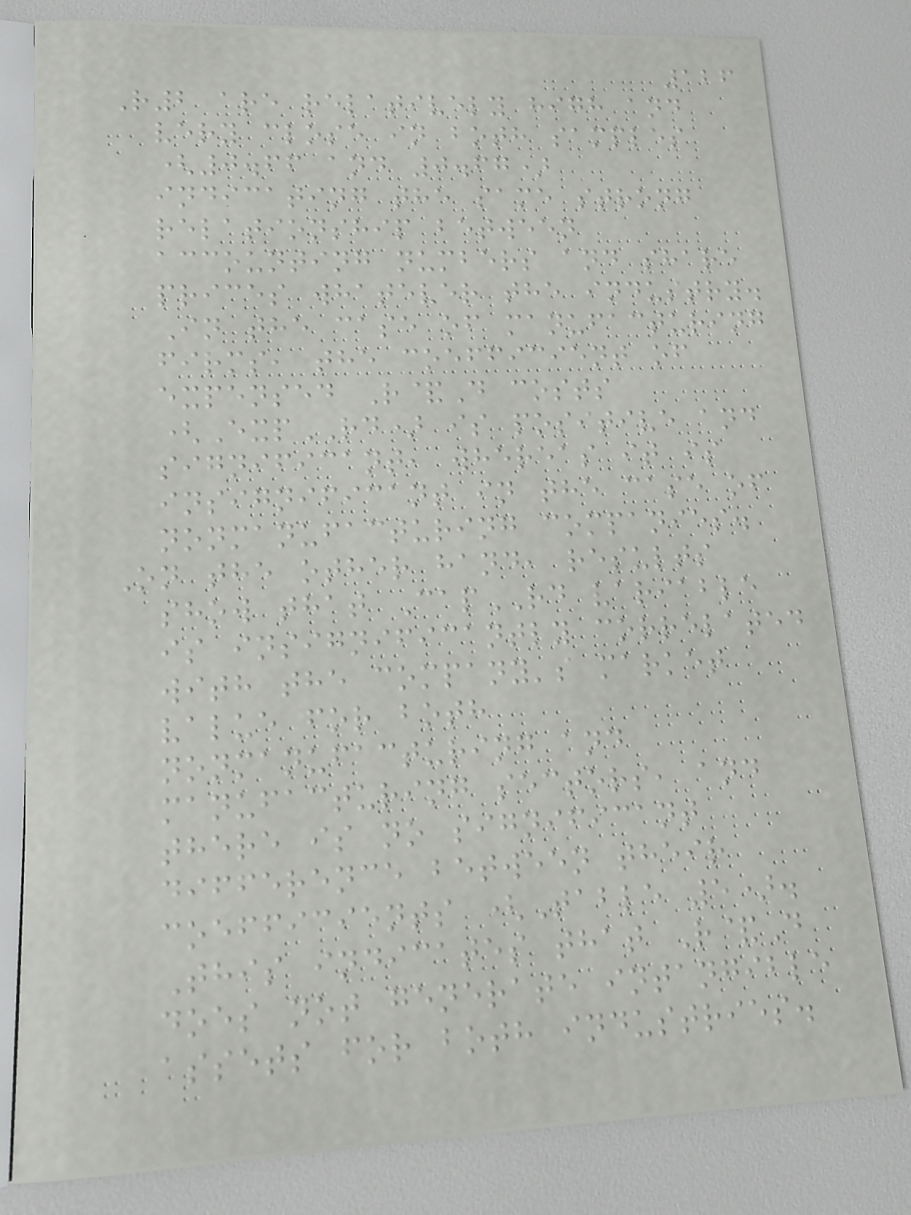126
R2 are relatively high and
very close in both samples
(0.66 and 0.67)
indicating the same strong
relationship between
accounting numbers and share
prices whatever the industry.
In the case of manufacturing
firms, the coefficient of
expensed R&D costs
(ExpRD) is positive and
significant, whereas it is
insignificant in the case of
nonmanufacturing companies.
On the other hand, results
show that CapRD variable
is insignificantly correlated
with the company's market
value for both
nonmanufacturing and
manufacturing sectors, and
there is no significant
difference between their
coefficients (Table 5).
This indicates that R&D
does not generate intangible
assets for both industries.
